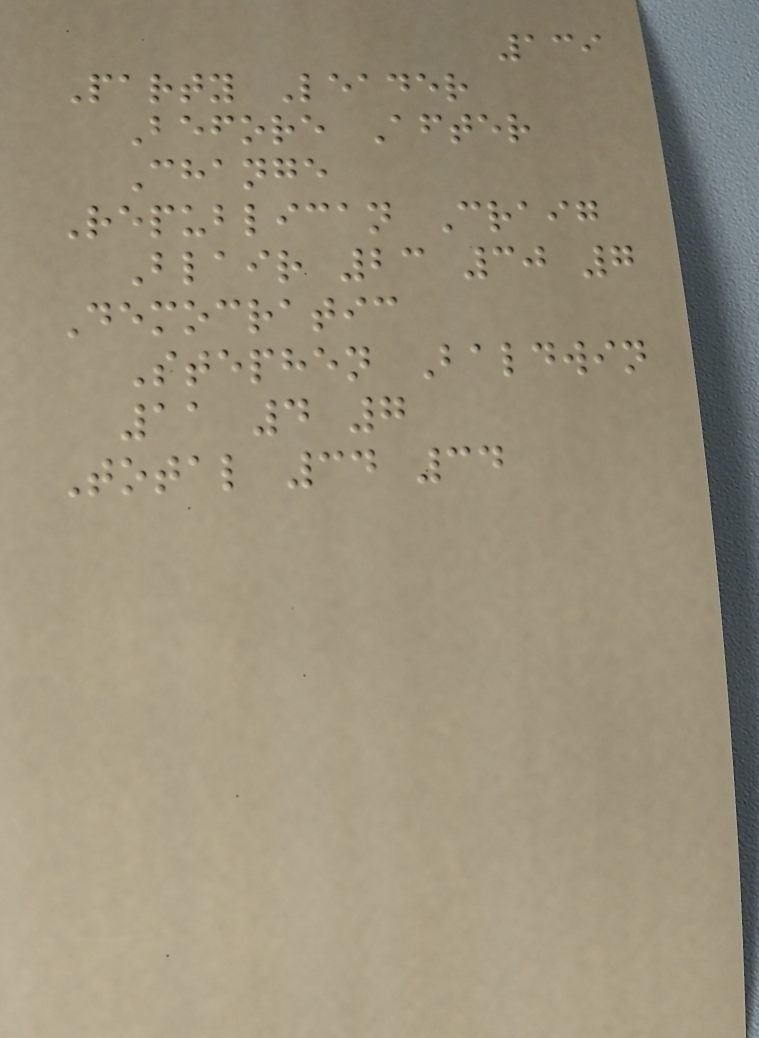139
Party Leader
Before After
Change
Republican Craig
Blair 23 30 7
Democratic
Stephen Baldwin
11 4 7
Total 34 34
